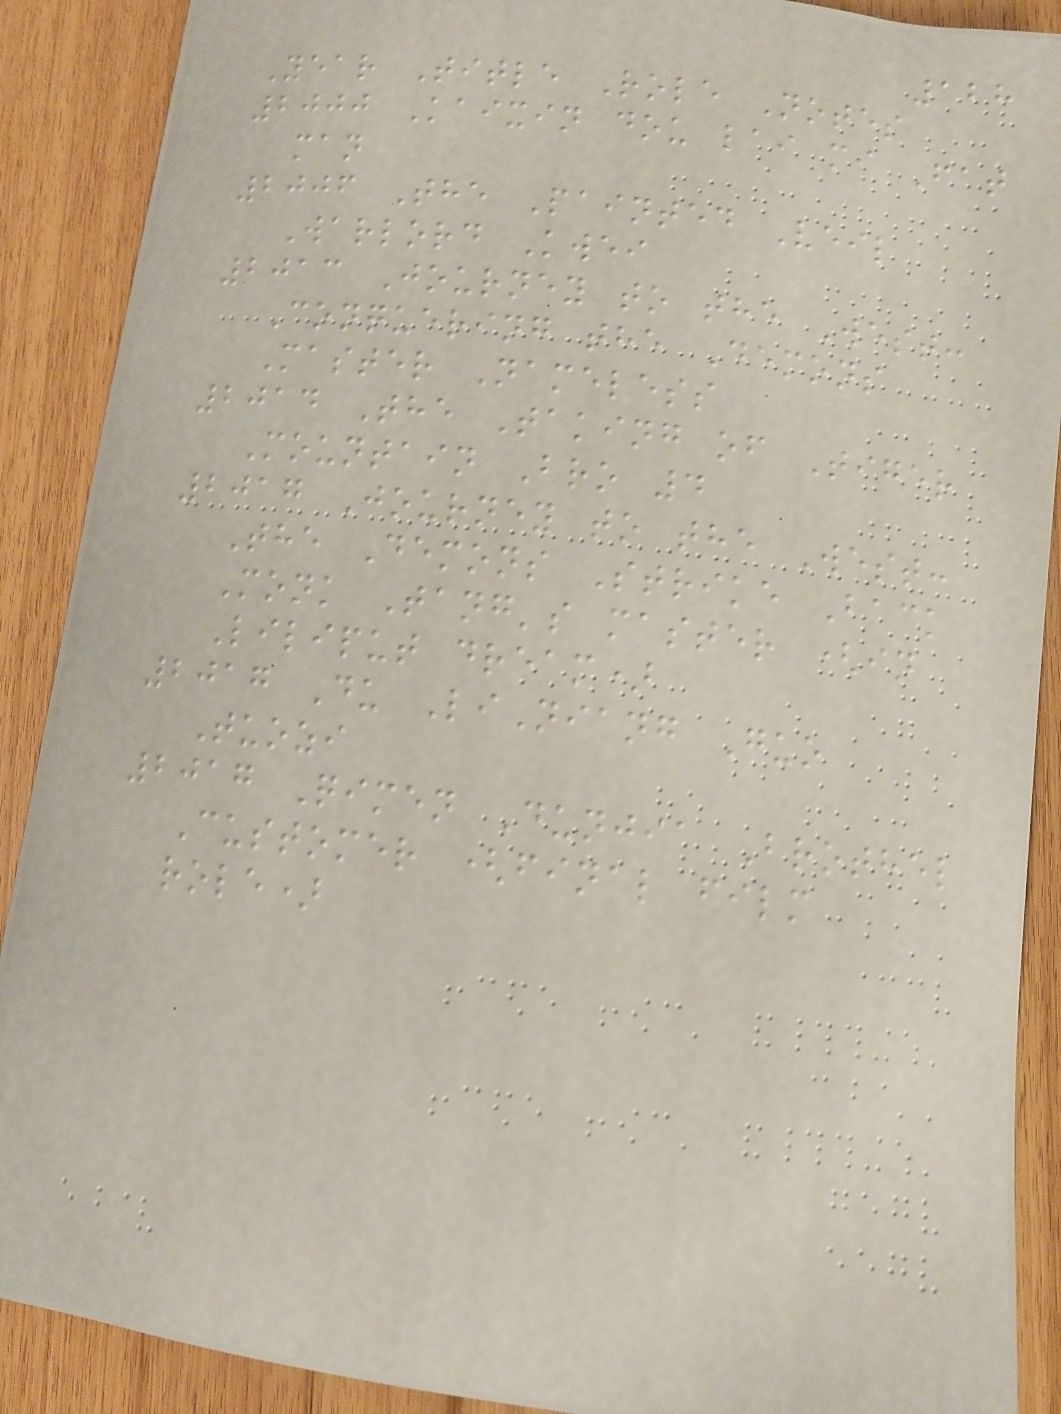128
Year Title Role Notes
2000 Kaixin dou lai mi Fat
man
2006 The Painted Veil
Warlord Kwei
2013 Journey to the West:
Conquering the Demons
Master Nameless
2014 The Taking of Tiger
Mountain Bro 4
2017 Journey to the West:
The Demons Strike Back
Monk Tang's master (in
Liliput dream)
2017 Du LiNiang Guo
Tuozi
2017 Qimen Dunjia Brothel
Customer (final film
role)
